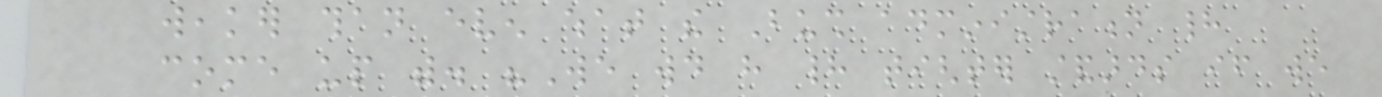weaker than even what the Bush administration had
come up with. "We would have had tighter standards if we
